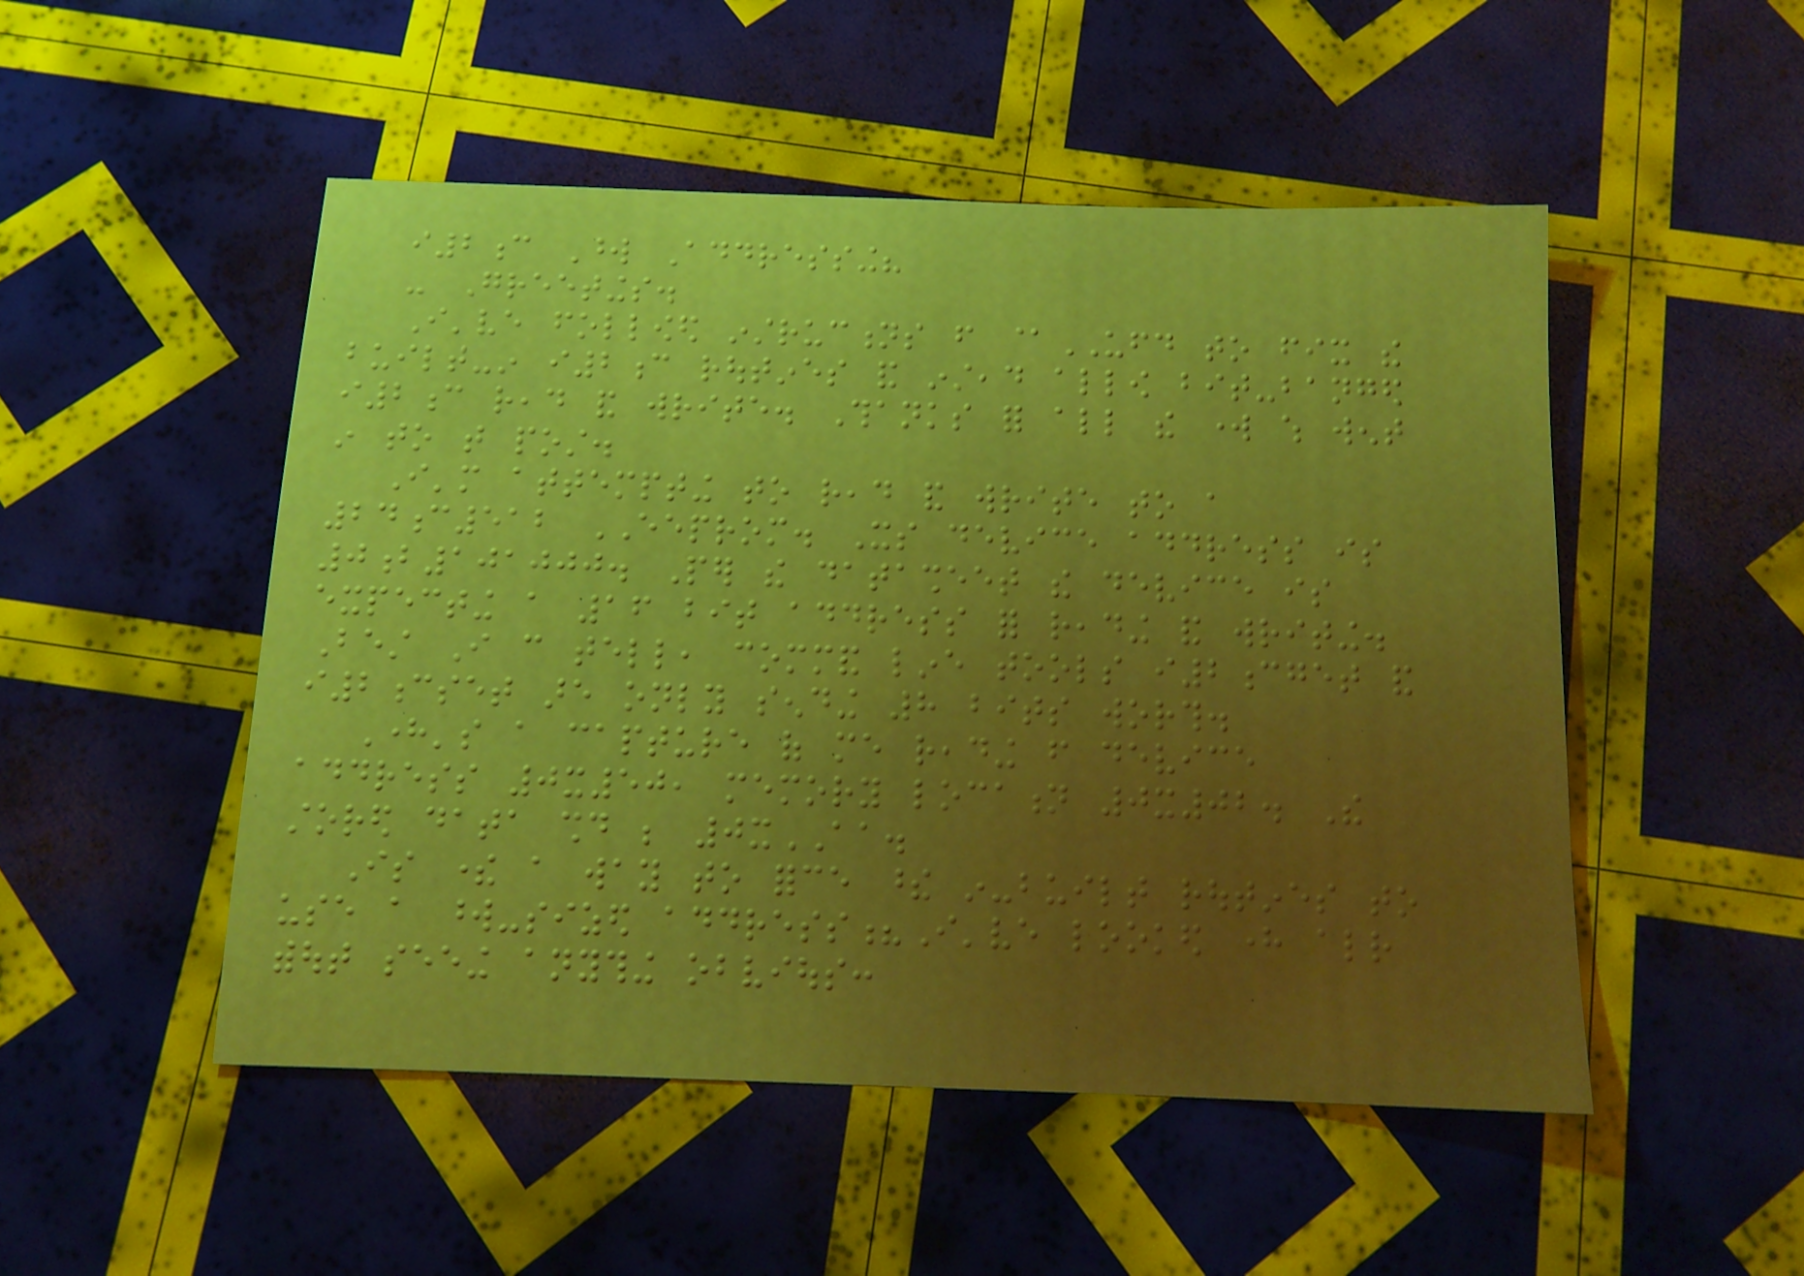i2c Word Addressing?
- Greetings.
I've followed instructions from @UFD to fix the
built-in i2c routines and instead allow bit-banged
i2c read and write. Thanks for all the work which went
in to that post.
I'm attempting to read and write to a
24c512 EEPROM. Its device address is
0b101000. Per the datasheet the device is
expecting a 16 bit address for reading and writing.
Best I can tell, command line tools i2cget and
i2cset are only sending 8 bits worth.
Here's a capture of me reading from device
address 0x50, memory location 0x02. The
stored data should be 0xAA.
Is there a way to force these in-built routines to
use a word-sized address?I've looked here already
without seeing anything obvious:
